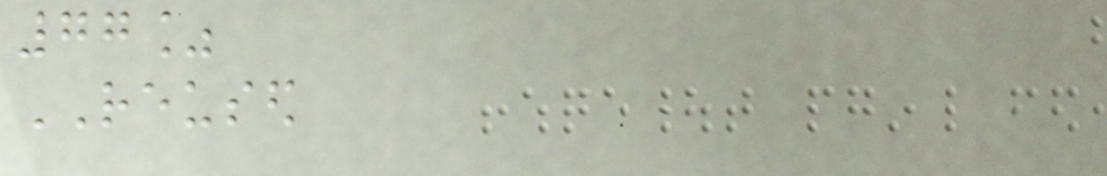77%
REUSED
